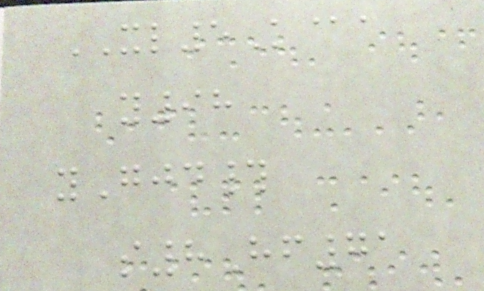XL5K@a
y98
yGjd#
s8Hf71
